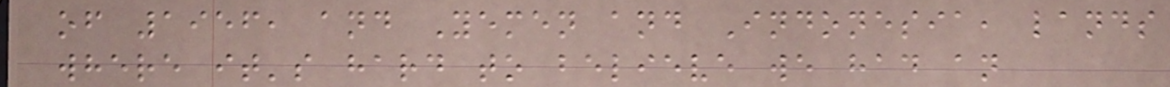of 1956, and Yemen and Indonesia, lands
where it's hard to believe we had an
